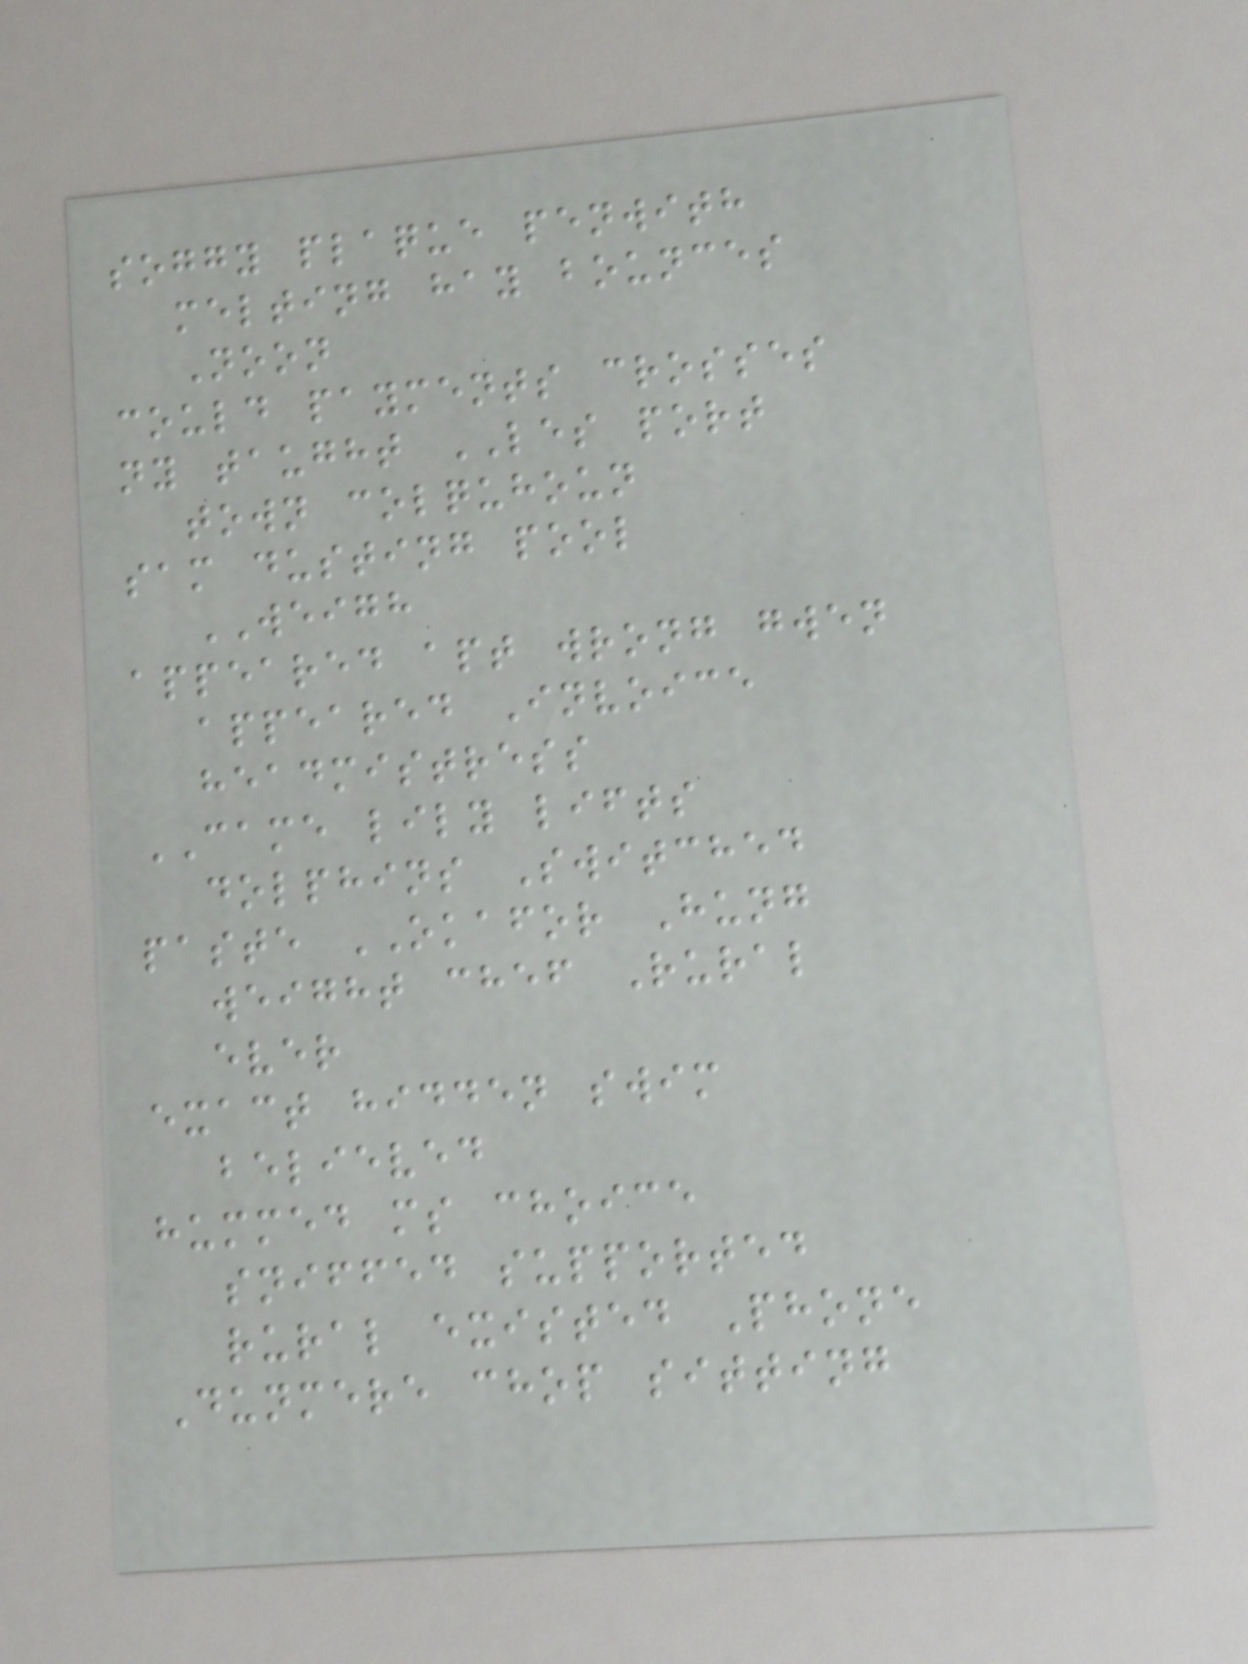soggy plaque penwith
melting hay bounces
Noon
could payments crosses
ny taught LES port
town colquhoun
sam dusting pool
WEIGH
appeared apt wrong gwen
appeared Invoice
headmistress
CAME lily lifts
dolphins Switched
paste OKAFOR Hung
weight chef Rural
ever
exact hidden swim
believed
hummed ms choice
sniffed supported
rural existed Phone
Dunmere chop sitting
